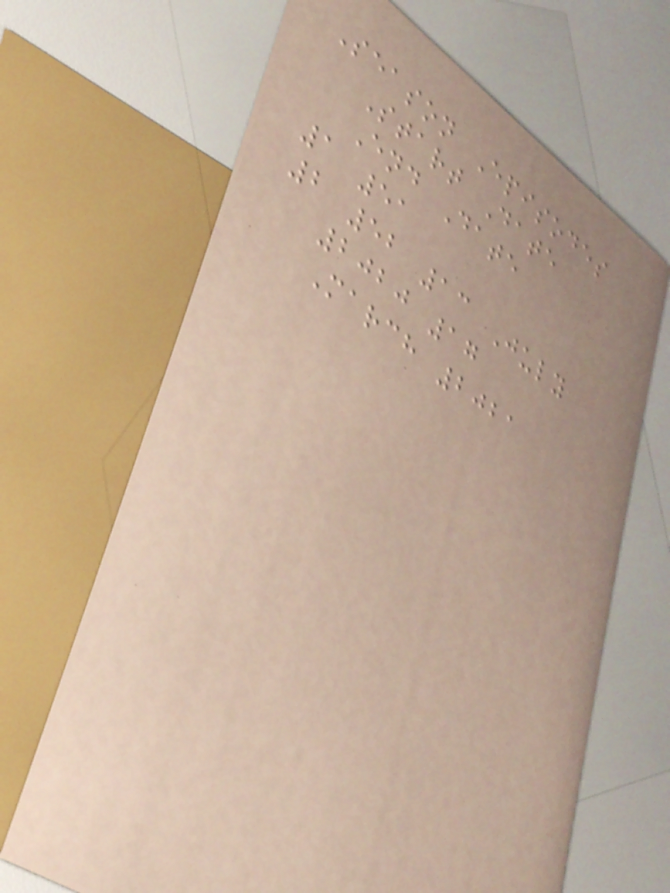Season Episodes
Start Date
End Date
1 51
2 52 13 July
2020 17
March 2021
